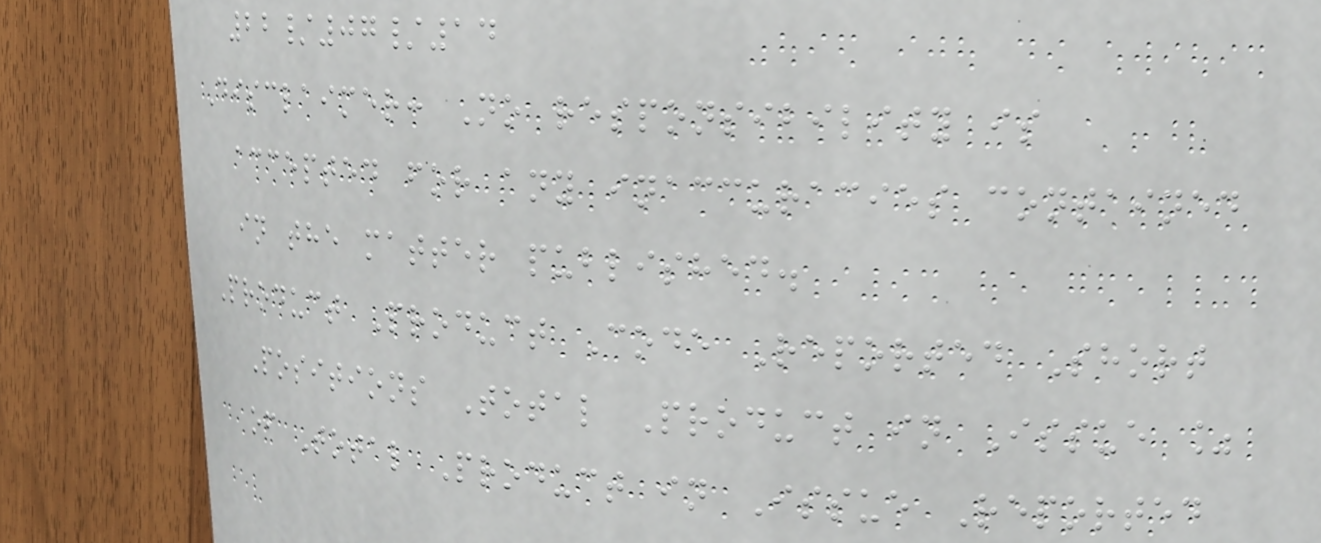22/07/14
Disclaimer: No responsibility is
accepted for any inaccuracies contained
in the matter published.
Product Product Code Reported Short
Positions Total Product in Issue %
of Total Product in Issue Reported
